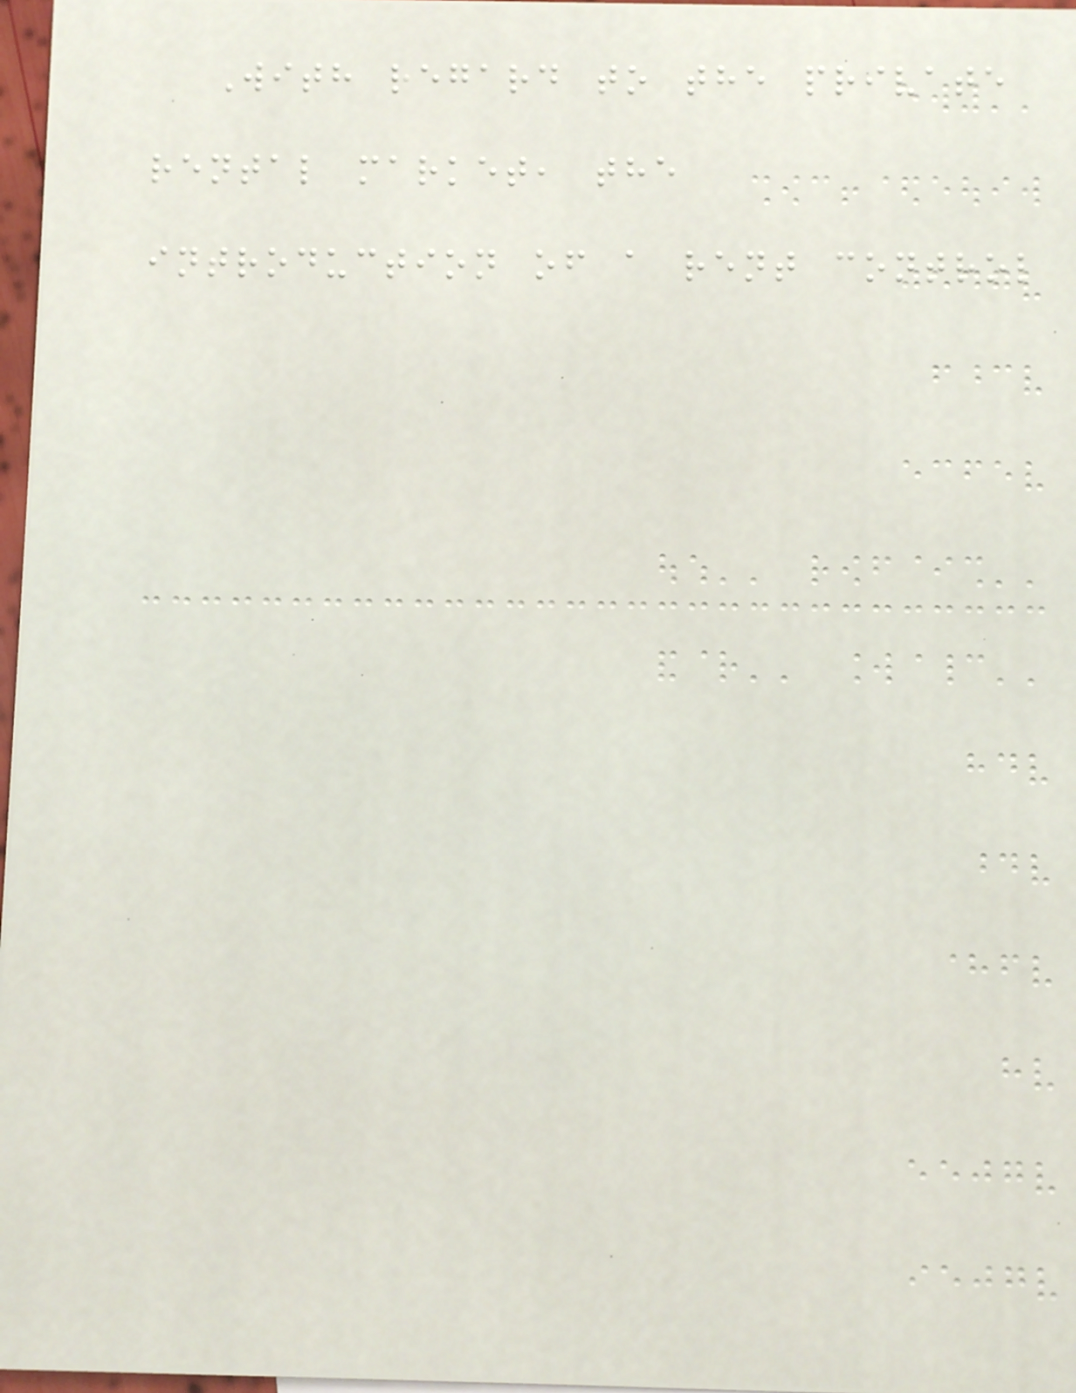With regard to the private
rental market, the
introduction of a rent control
